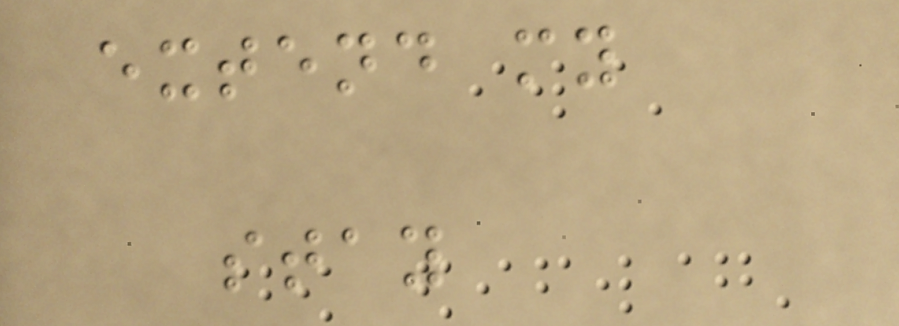extend my
stay
